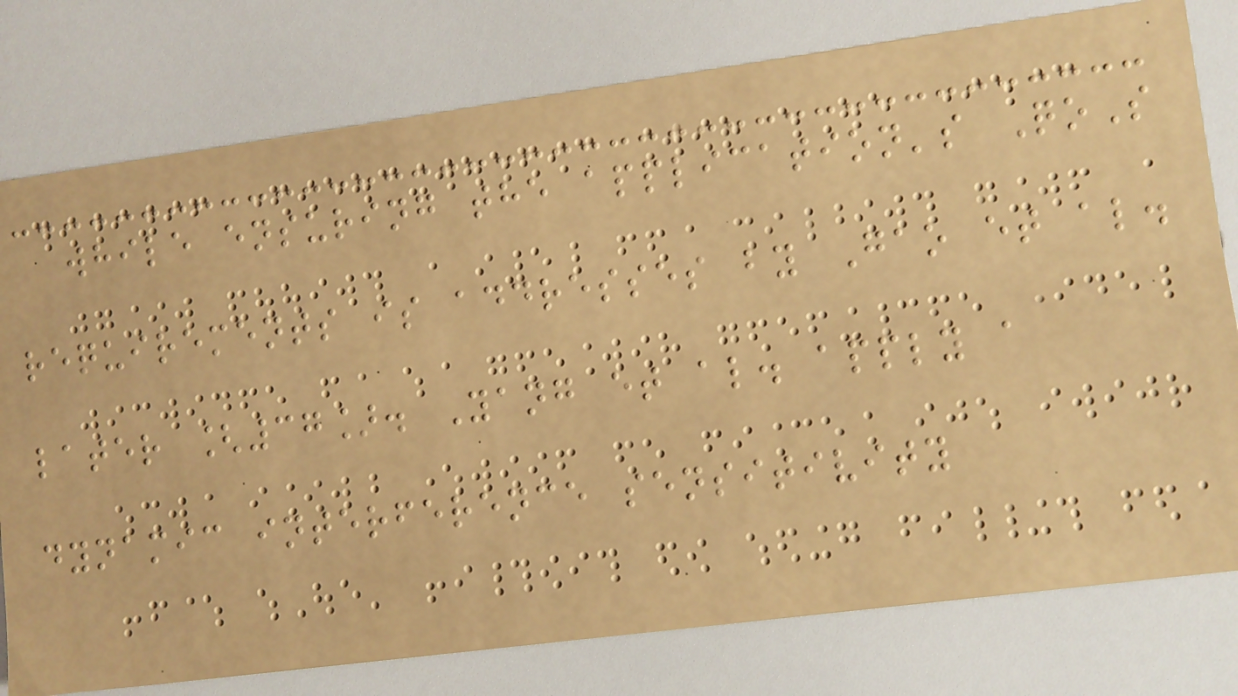while ensuring the application's QoS
requirements is addresses by Gao et al.
later [37]. Yang et al. apply a
dynamic interference sensitivity
